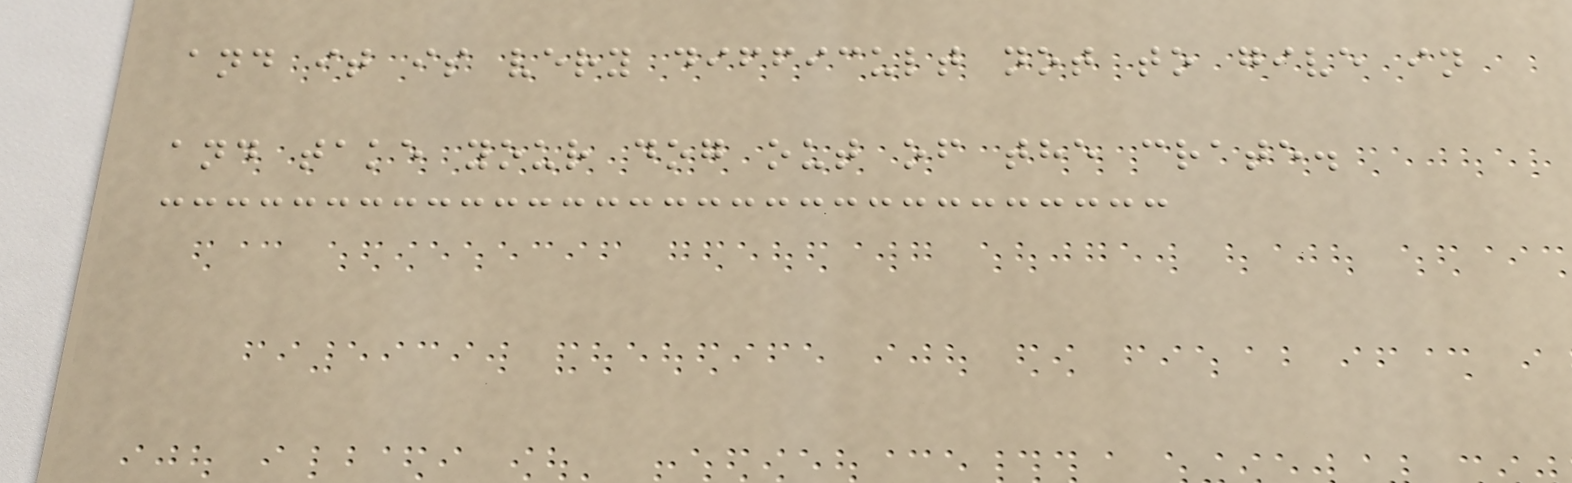and it is very difficult not to give in
and take your dog out of the crate.
